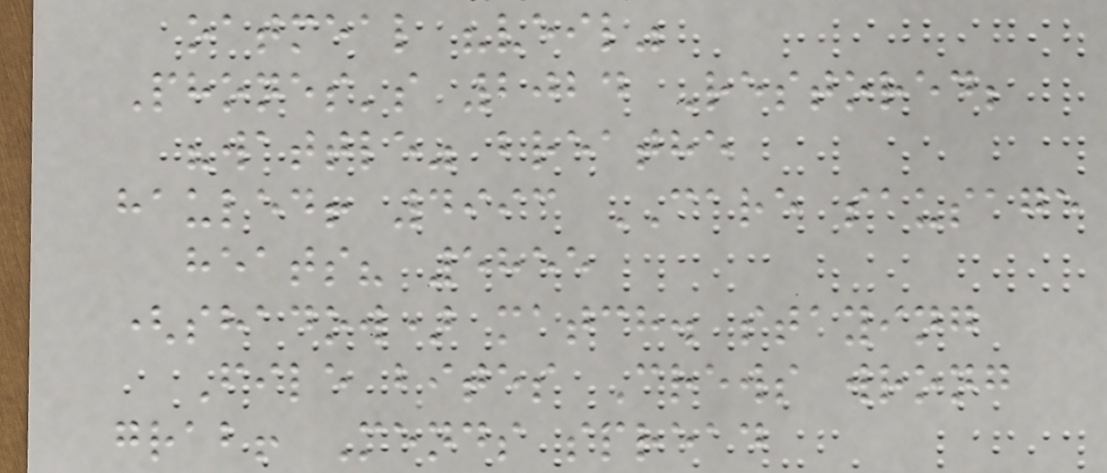oatmeal "veil"
Phones's 2024 Restored;
"wattle" breathe
hauled! 4993 CARE sausage
heats? 5855
(shadow) match. staying
File bites Crews wrong
grab! Mends spread
